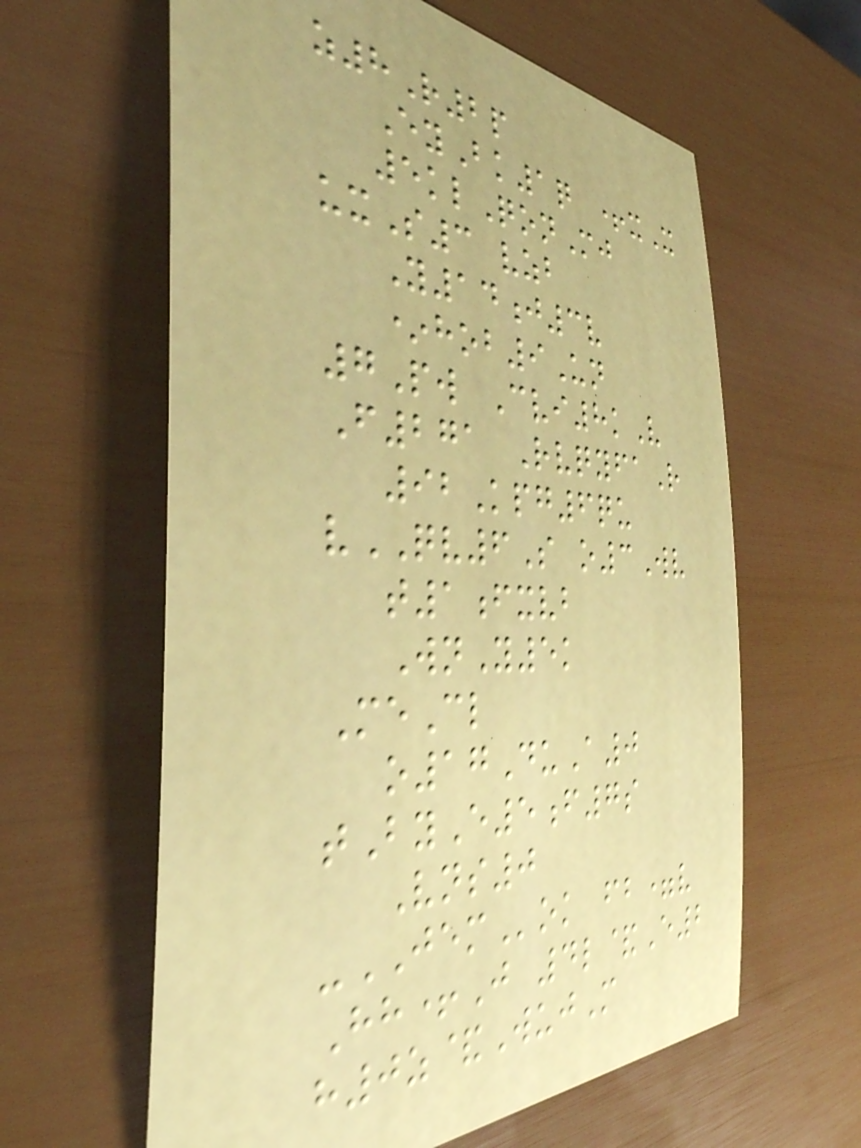z8R2p
EyBk1q +xX
5klQonMj
uxS3 vzb
Y14j3v
*hob9Un
7Pw Cvi8kV
F271 RvqyfaR
92Kpg6qu
vQV6S o3Wv
t1fxvb
WnY5k
MeCl
o17DuA0
tByE5f7s
Vns0
-JEMok fb=v
Hh+J 4l&E2
h0z&WujM
